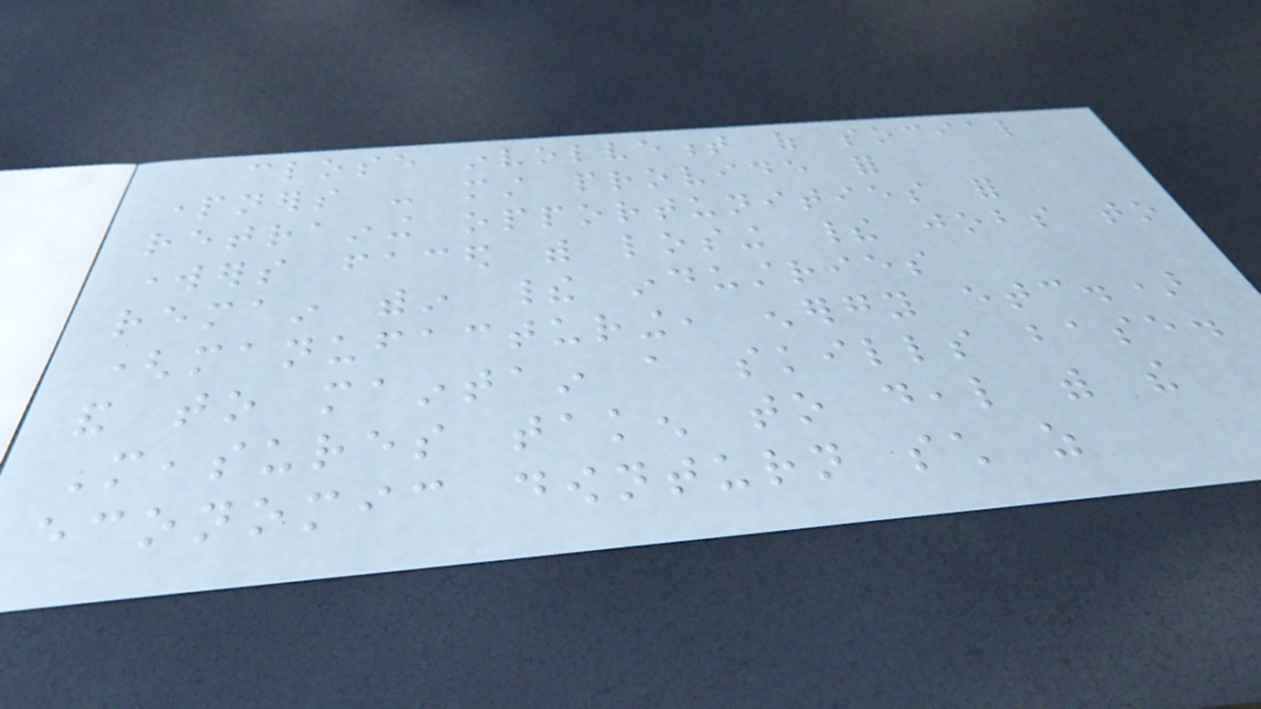close involvement of social
partners - must provide for
retraining opportunities for
workers faced with losing their jobs to
remain within their industries
(manufacturing, energy etc.)
and to maintain a skills base.
Measures taken to deal with the
economic downturn such as
